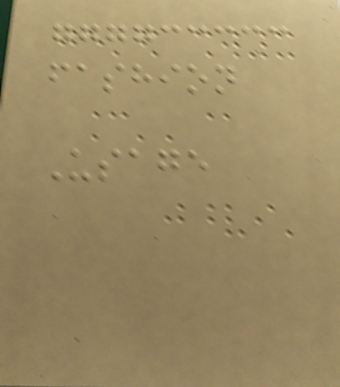fashion
Usage
